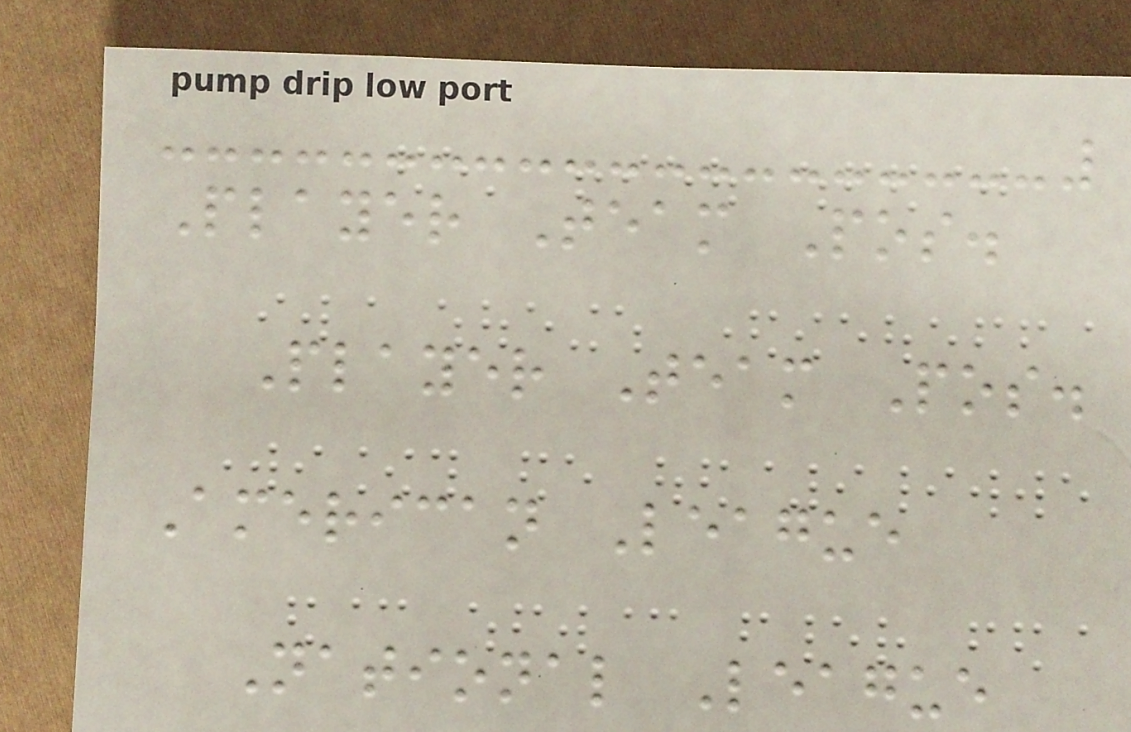Player Team Pos.
Player Team Pos.
American League
National League
